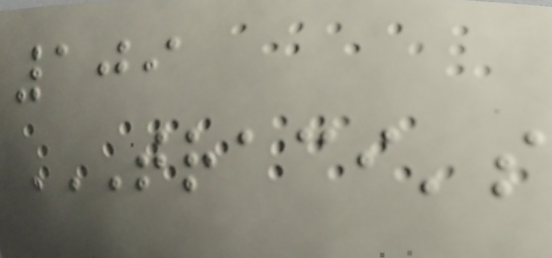109
TRACI'S
